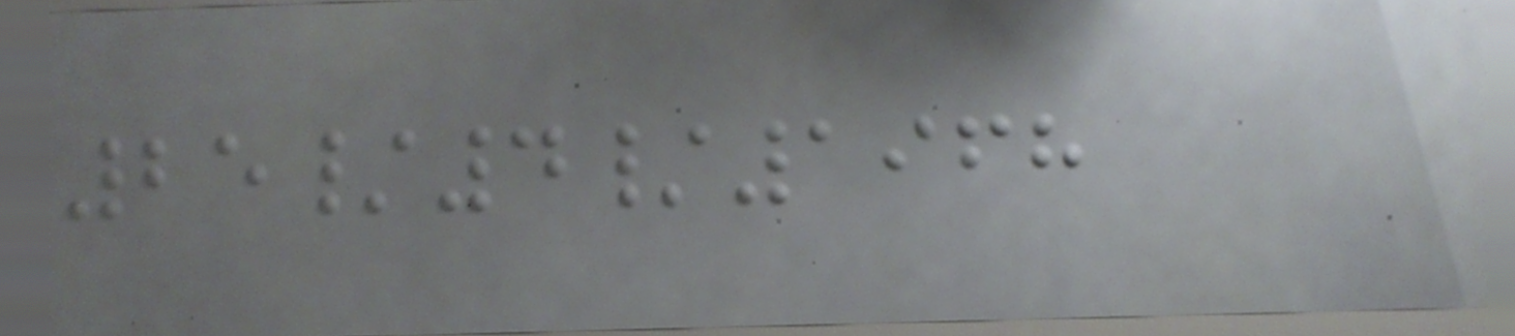25/4/1968
